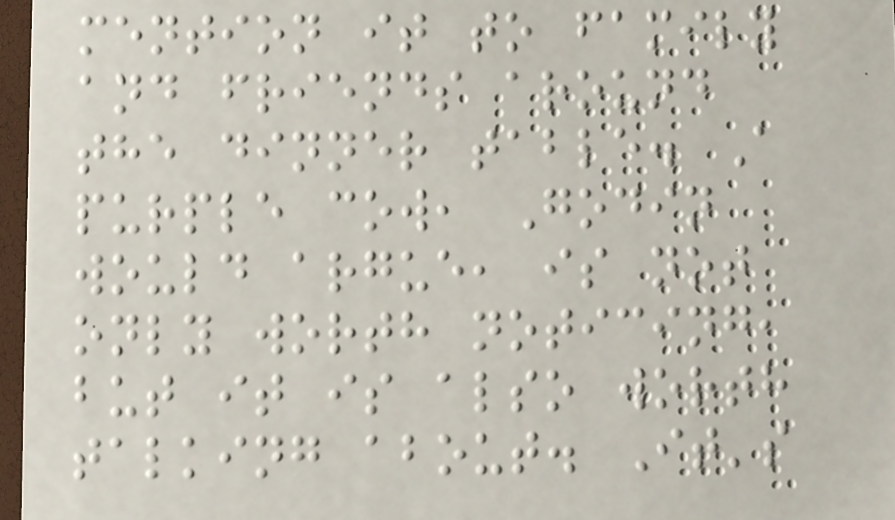mention it to family
and friends around
the dinner table. A
purple cow, Godin
would argue, is not
only worth noticing,
but it is also worth
talking about. It's
